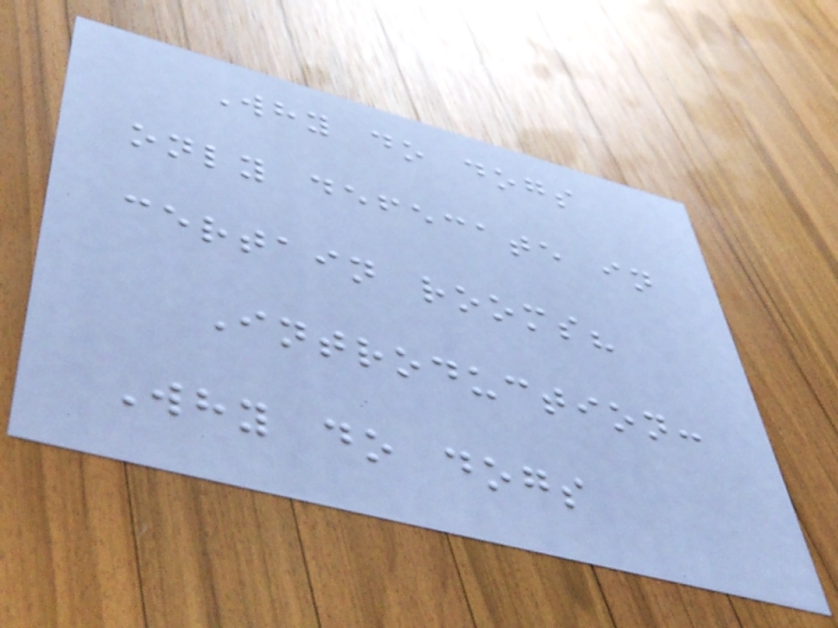Why do dogs
only defecate in
certain rooms?
Introduction:
Why do dogs
